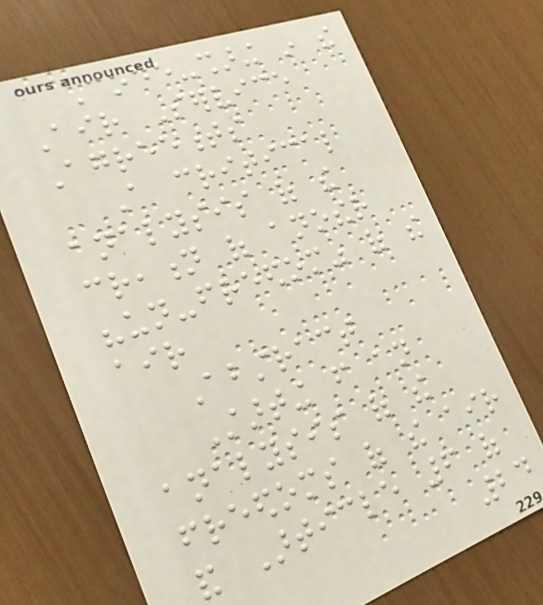Code-sharing in the
Air Service
Agreements
A critical
analysis of the
creation of another
"un-freedom" of the
air
Abstract
Starting from an
analysis of the
freedoms of the air
and Article 6 of
24
